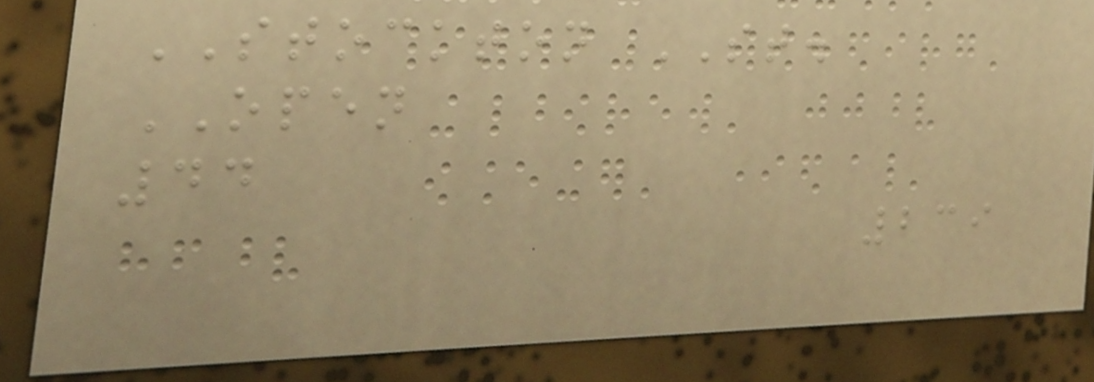STOCKTON ST.
OPEN
44
239
